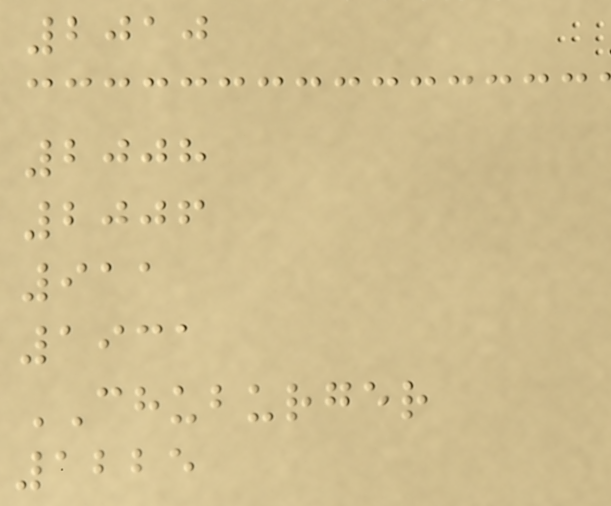2010
2008
2006
911
1931
CHUBURGER
1225
